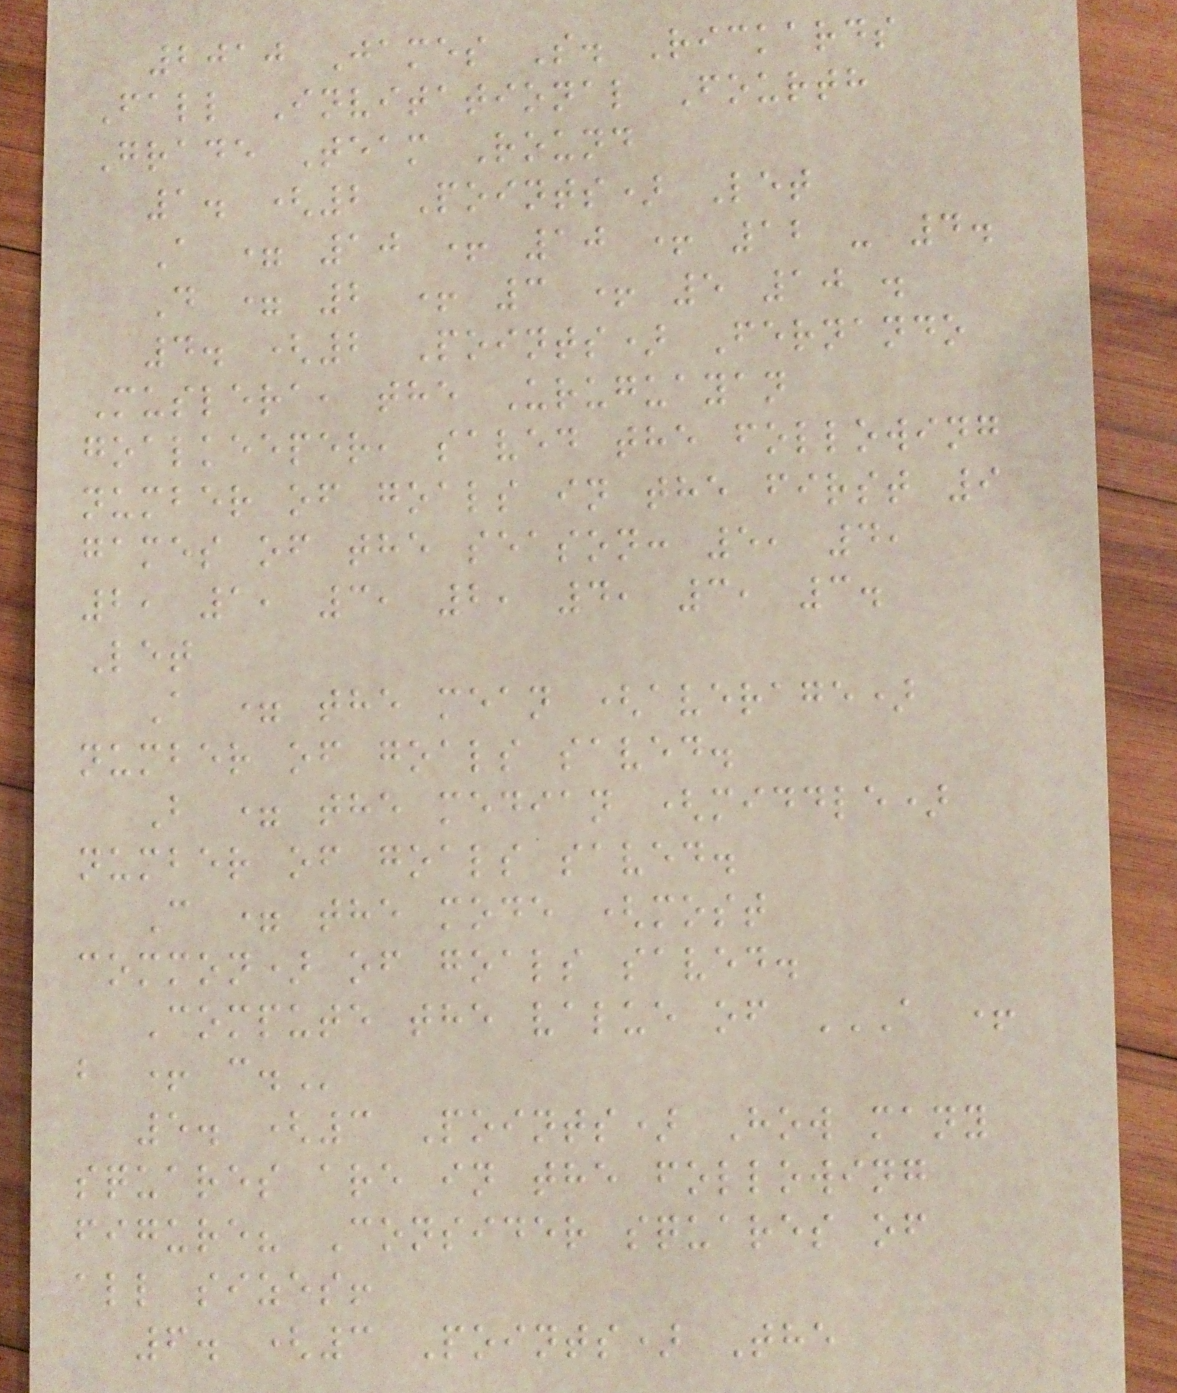2010 James S. Rickards
Fall Invitational Fourth
Grade Team Round
1. (2 Points) Let
A = 10 + 10 + 12 - 4.
D = 2 + 3 + 5 10 .
4. (2 Points) Fernando
Muslera, the Uruguayan
goalkeeper, saved the following
number of goals in the first 9
games of the season: 5, 4,
2, 1, 3, 2, 4, 3, 3.
Let
A = the mean (average)
number of goals saved.
B = the median (middle)
number of goals saved.
C = the mode (most
common) of goals saved.
Compute the value of A +
B + C.
5. (3 Points) How many
squares are in the following
figure? Consider squares of
all sizes!
6. (3 Points) The
